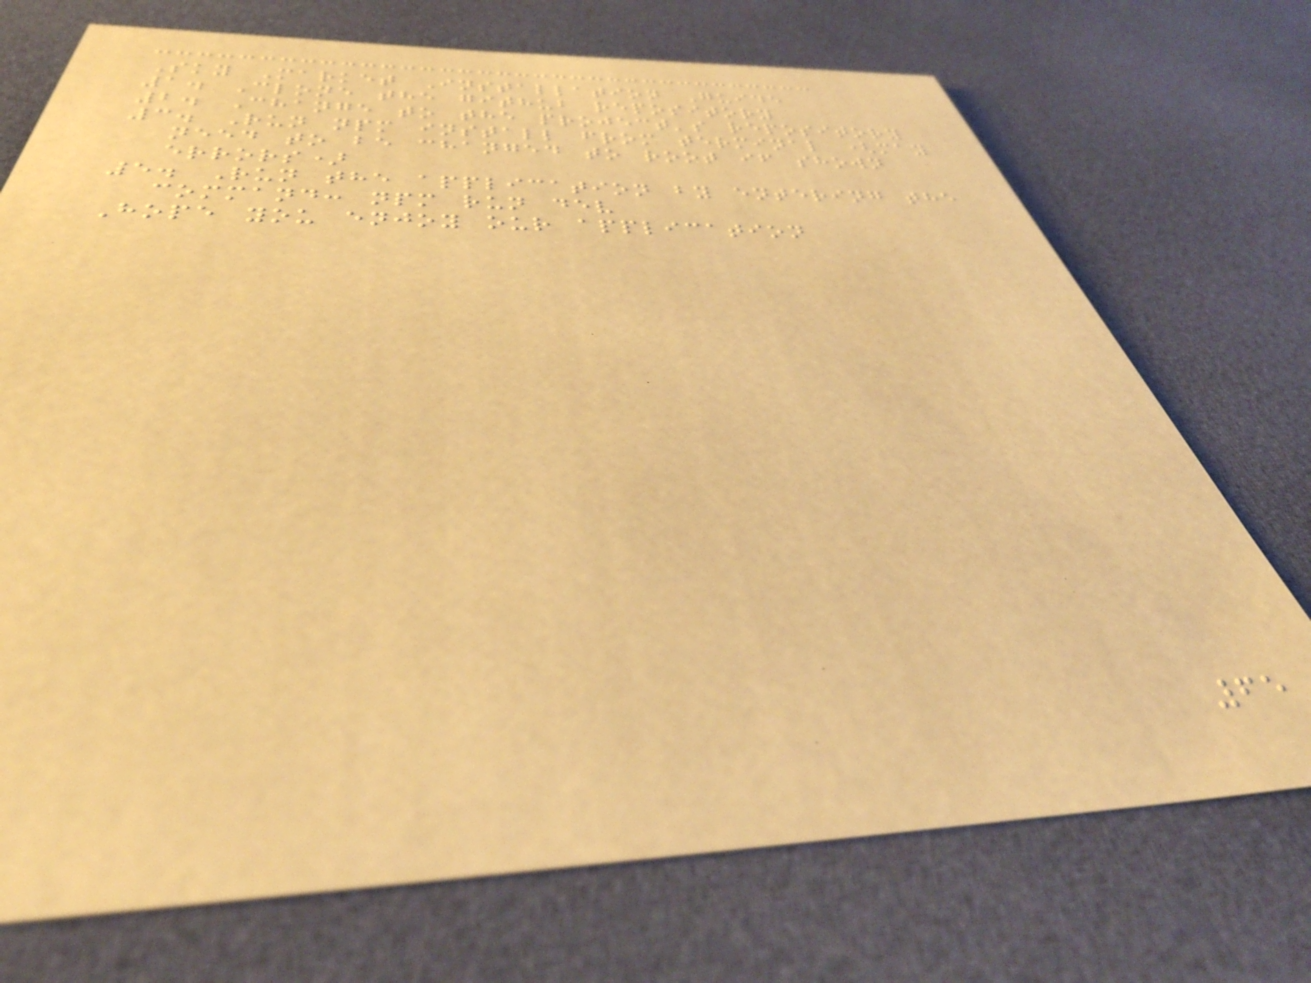Sky Market Installation Guide
1. Clone the github repository
2. Change to the project's repository
3. Run npm install from terminal (may
need to be changed to root if shown
errors)
5. Run the application by entering the
command: npm run dev
Hope you enjoy our application
65
